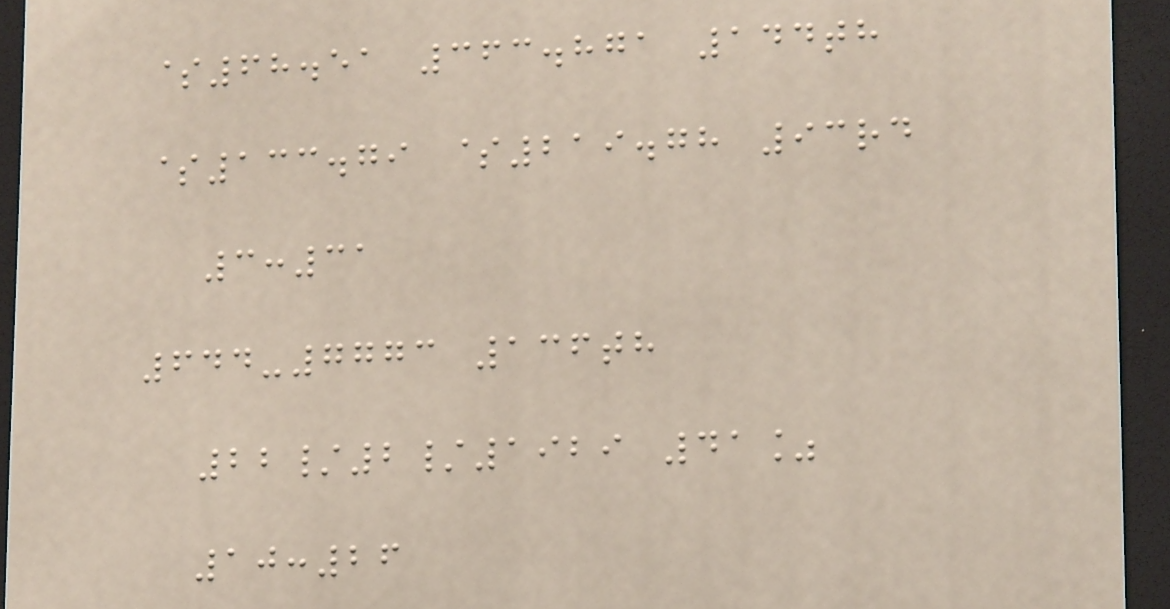$68.51 363.871 144th
$133.79 $219.78 93rd
3:31
644-7773 136th
22/2/1929 41%
10:26
